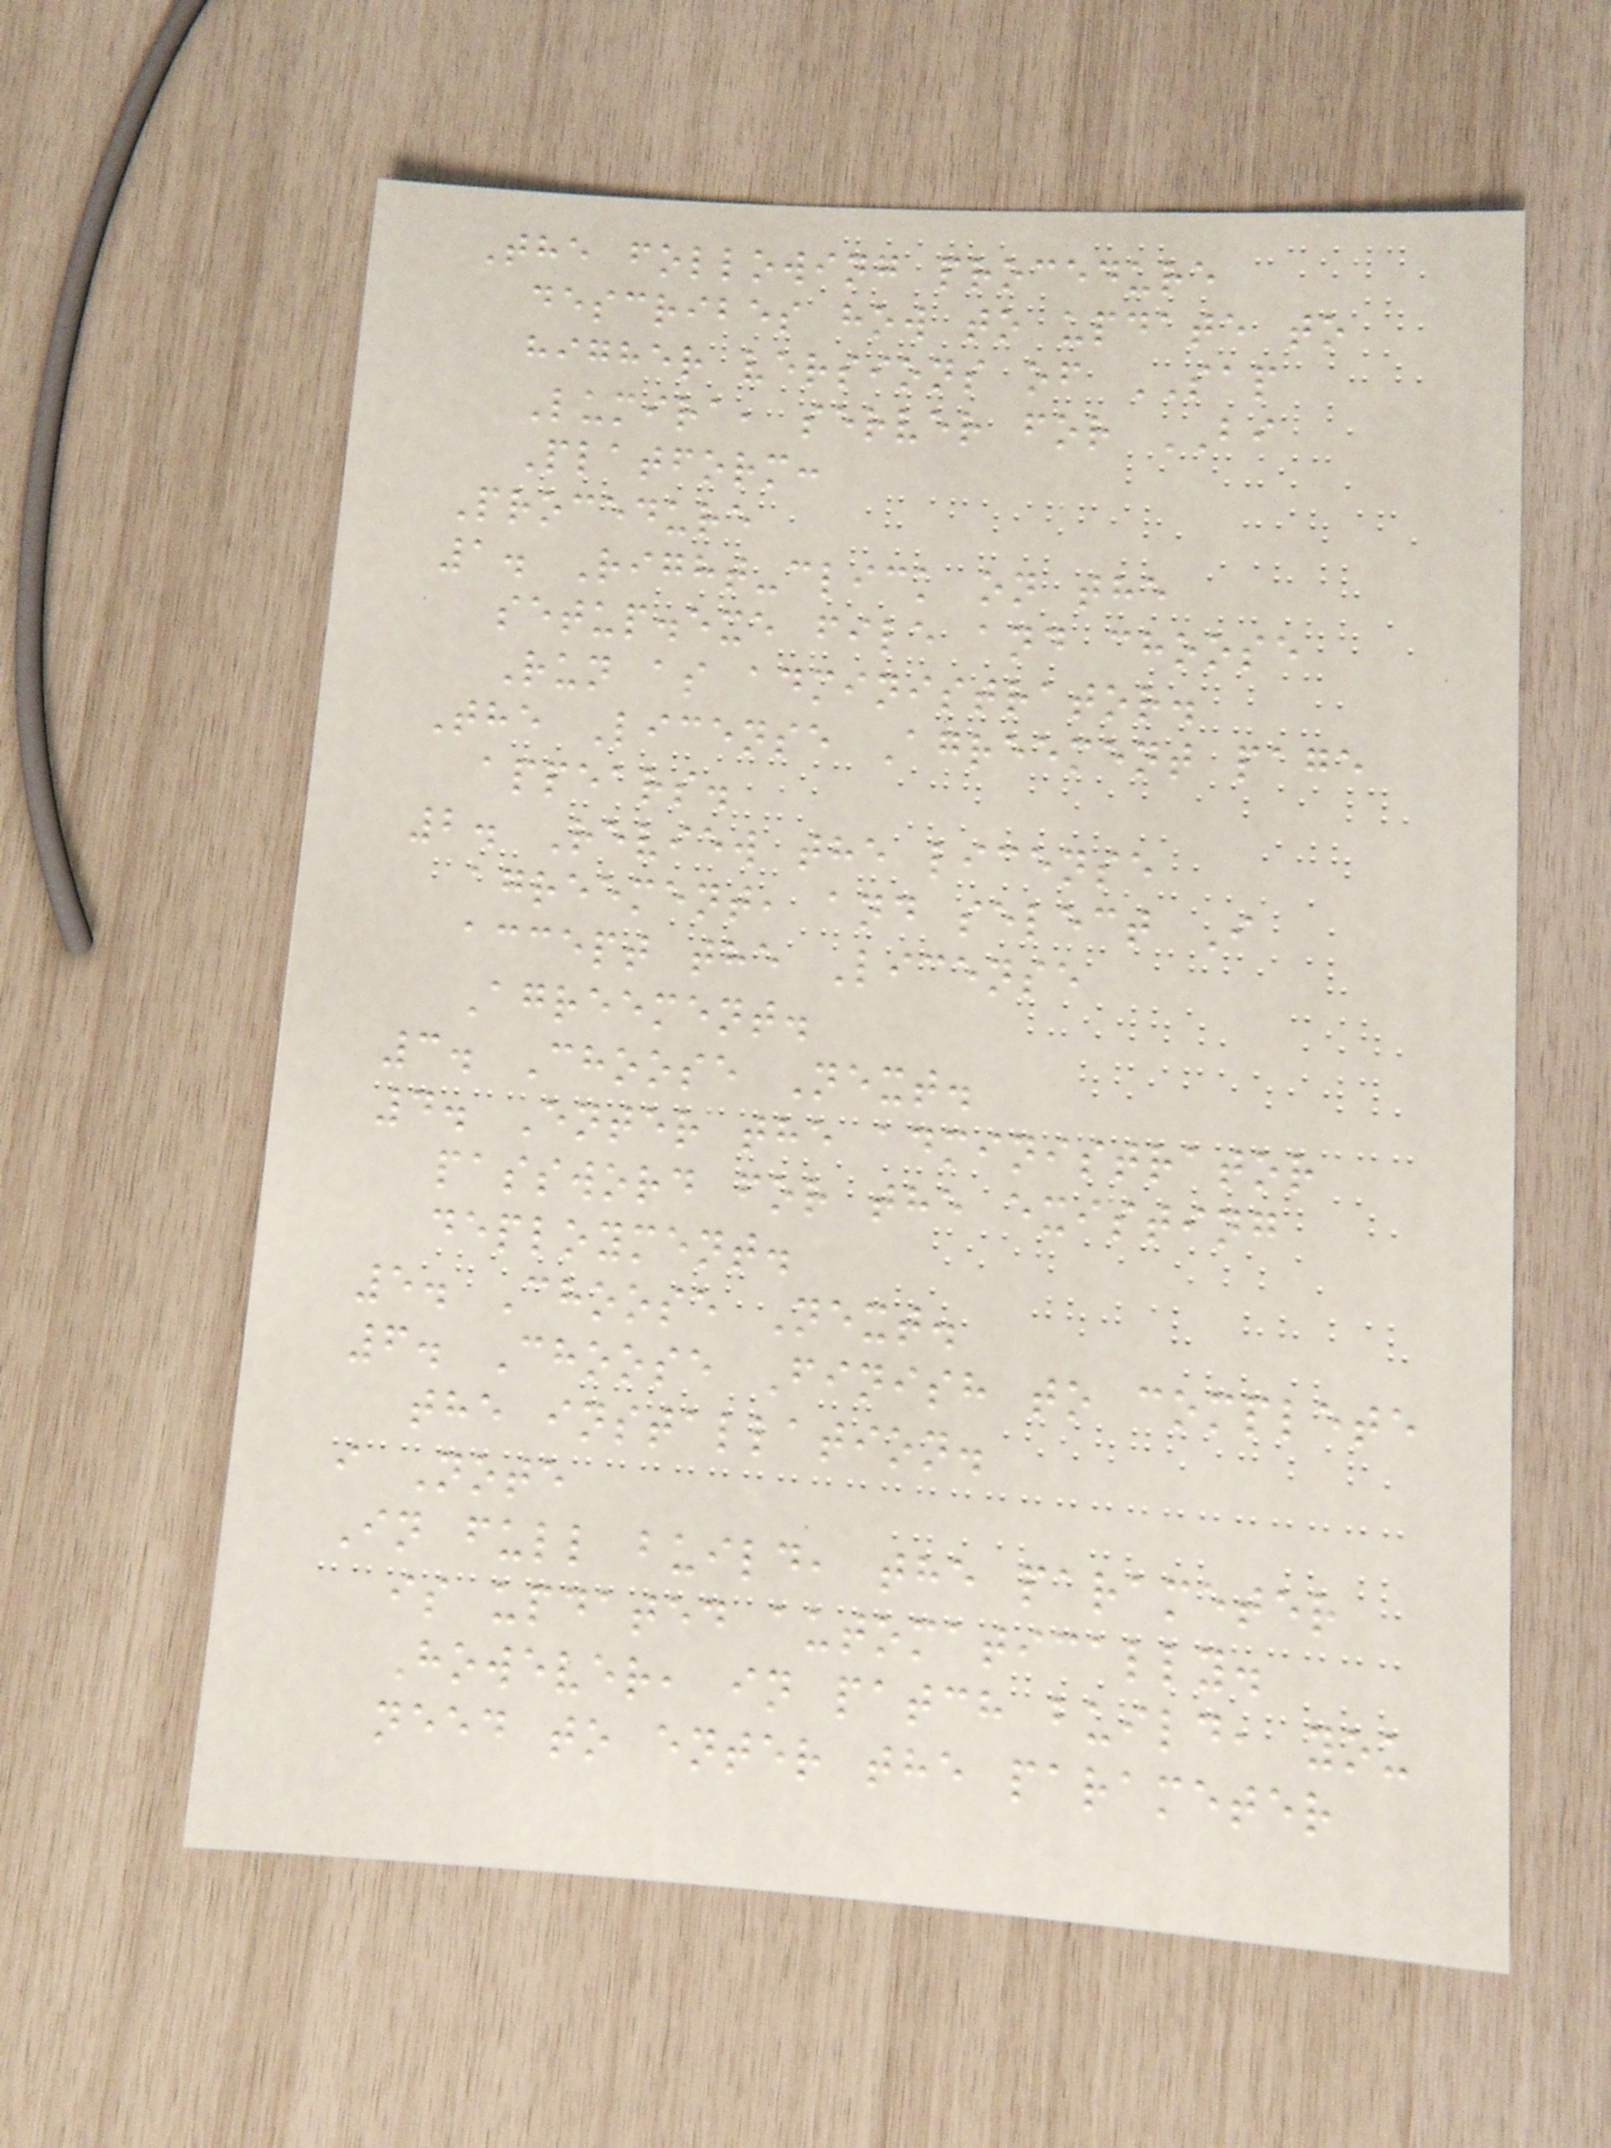The following procedure
describes how to update to
higher versions of SAP
Lumira, server for BI
Platform:
Procedure
1. Right-click on the
setup.exe file and choose
Run as administrator.
The License Agreement page
appears.
2. Review the license
agreement, and select I
accept the License
Agreement.
3. Choose Next.
4. Enter the administrator
password for the existing
deployment.
5. Choose Next.
6. Choose Finish to complete
the installation.
i Note
In full build, the parameter
is updated automatically.
However, in patch build, you
need to enter the parameter
